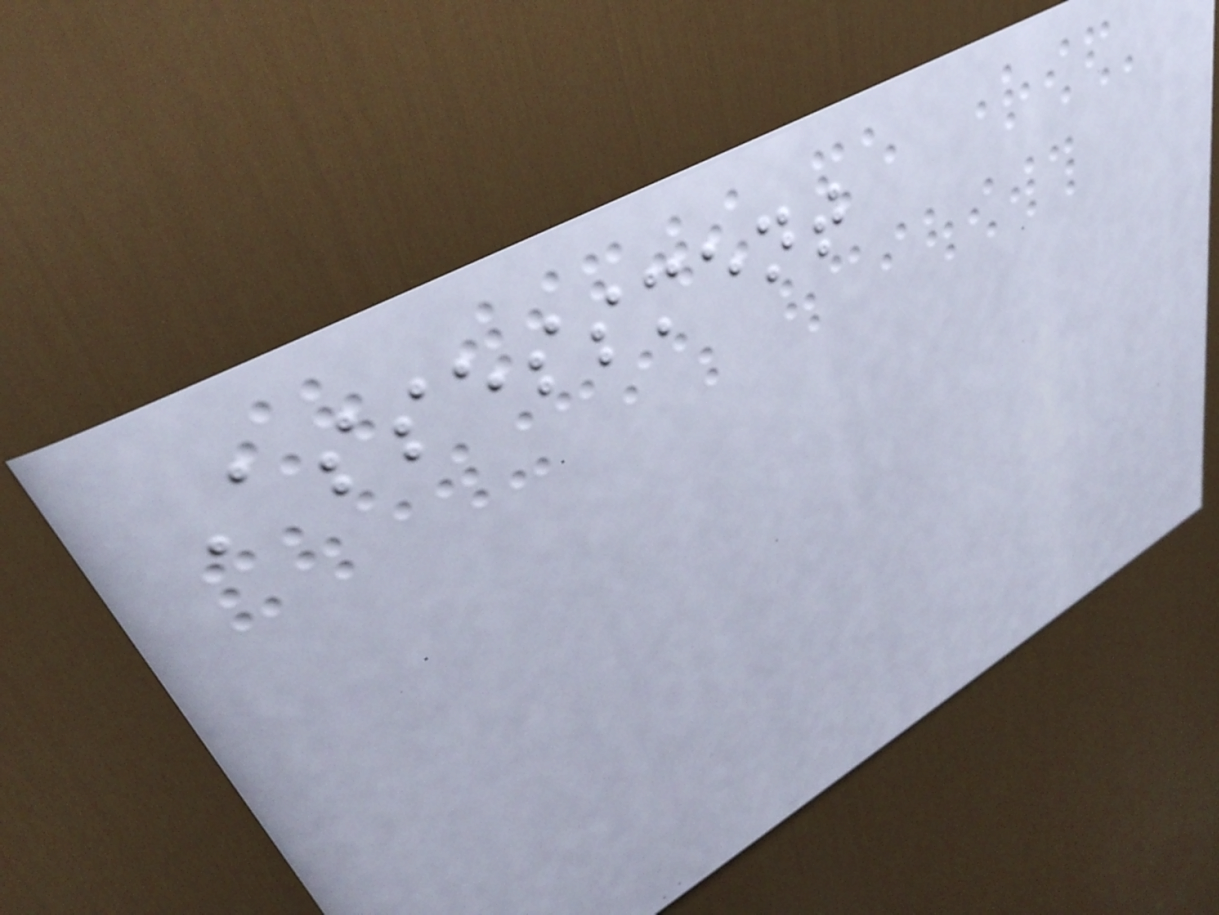Assessment
